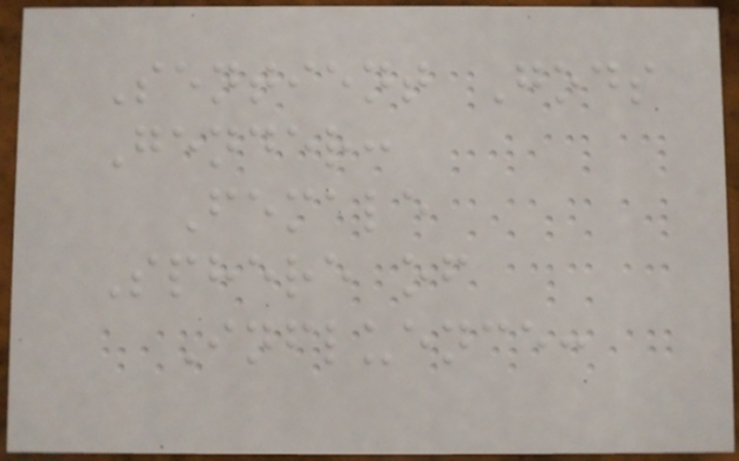Sentient Gods
Gender:
Female
Sphere of
Influence:
